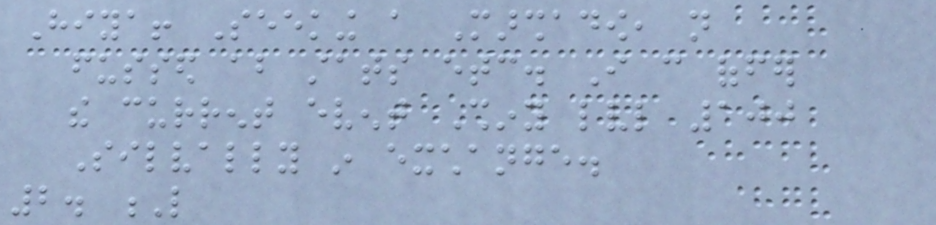Hiya! Seeking a Marshadow, not
fussed about stats etc. I can offer
the current event Shiny lvl 100
Silvally in exchange.
2. L
